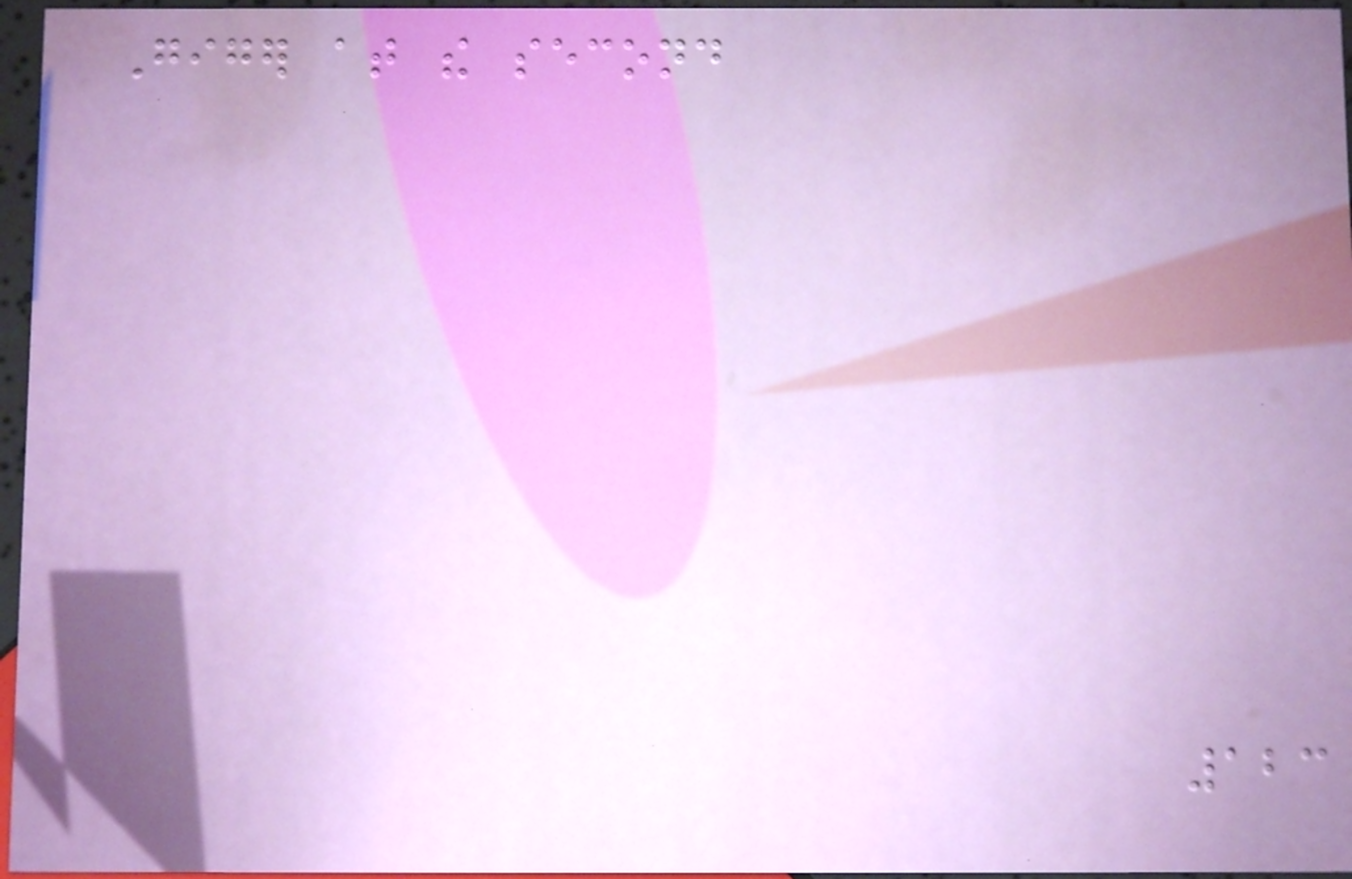Giger at the second
123
